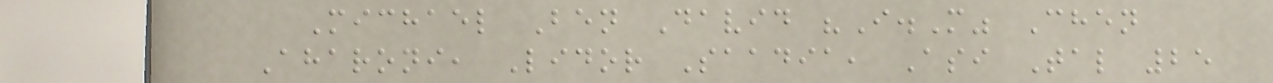Michael Ben David "I.M" Chen
Aharoni, Lidor Saadia, Asi Tal 25
